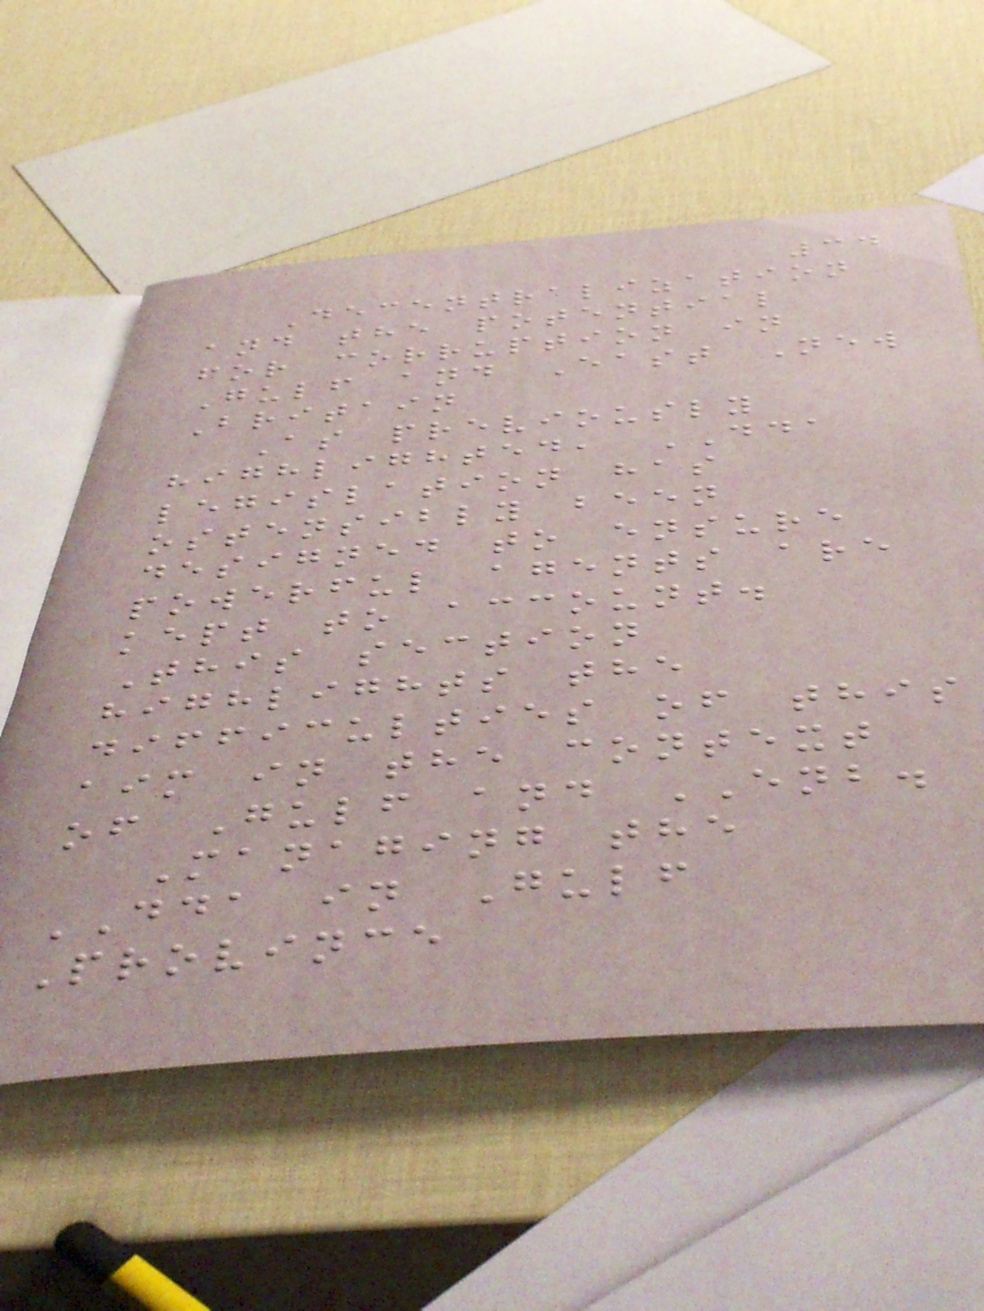34
Decentralization
and the potential
for corruption in
Gulf and East New
Britain
As previously
highlighted, DDA
legislation has
ostensibly been
designed to ensure
powerful agents are
kept to account.
This section
highlights the
difficulties of this
aim in the context
of Gulf and ENB.
Managing the
DDA in Gulf
Province
